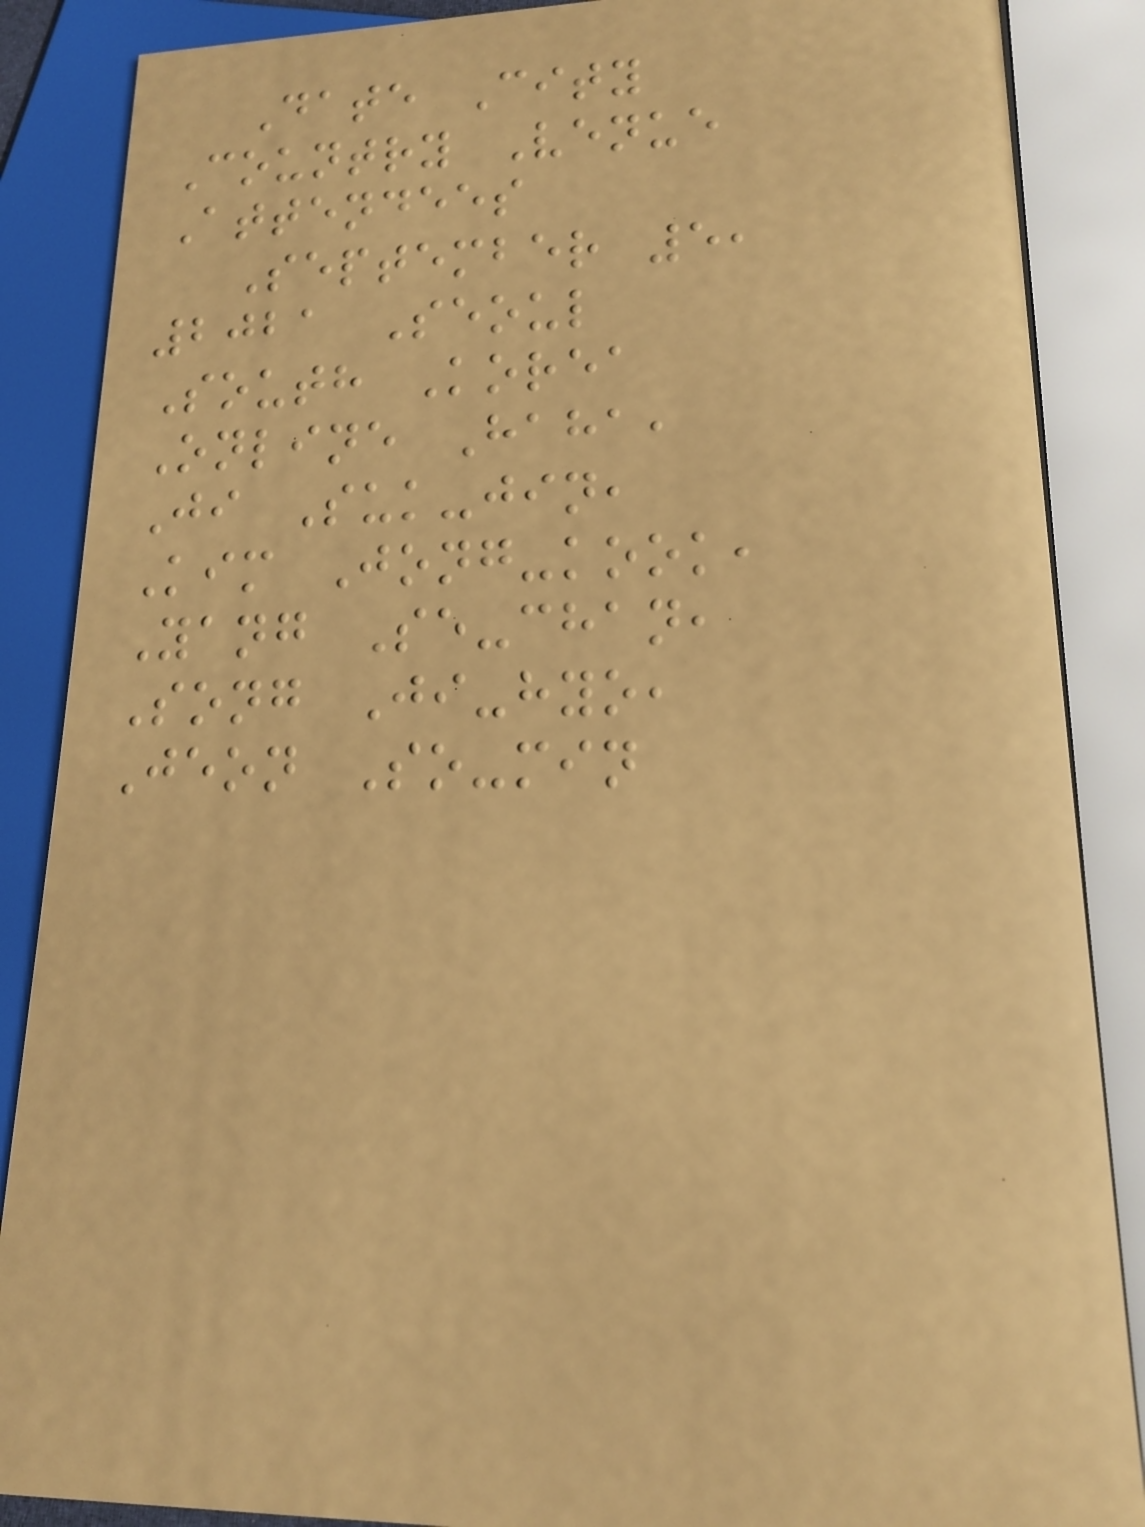Date City
Country Venue
Attendees
September 5,
2021 Seoul
South Korea
Online Haha,
Ji Suk-jin,
Kim Jong-kook,
Yang Se-chan,
Song Ji-hyo,
Jeon So-min
